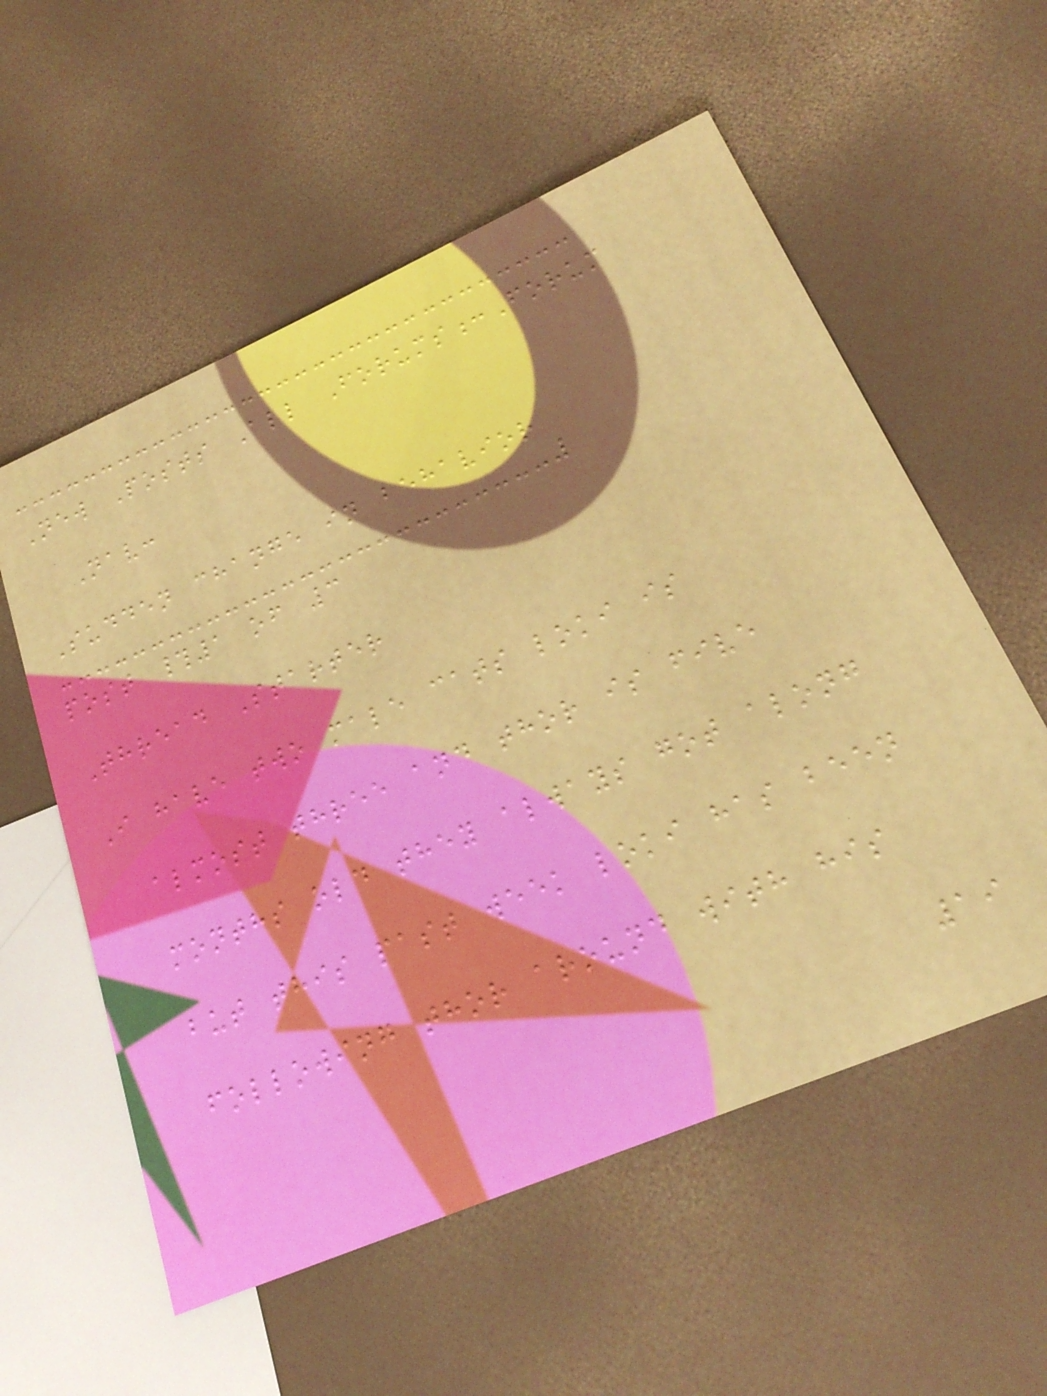New Posts All Forums:Forum
Nav:
Sudden change in behavior
post #1 of 3
Thread Starter
I have two male cats loki is
almost three and thor is five
months old they always got along
but this past week loki has been
following thor around with his
19
